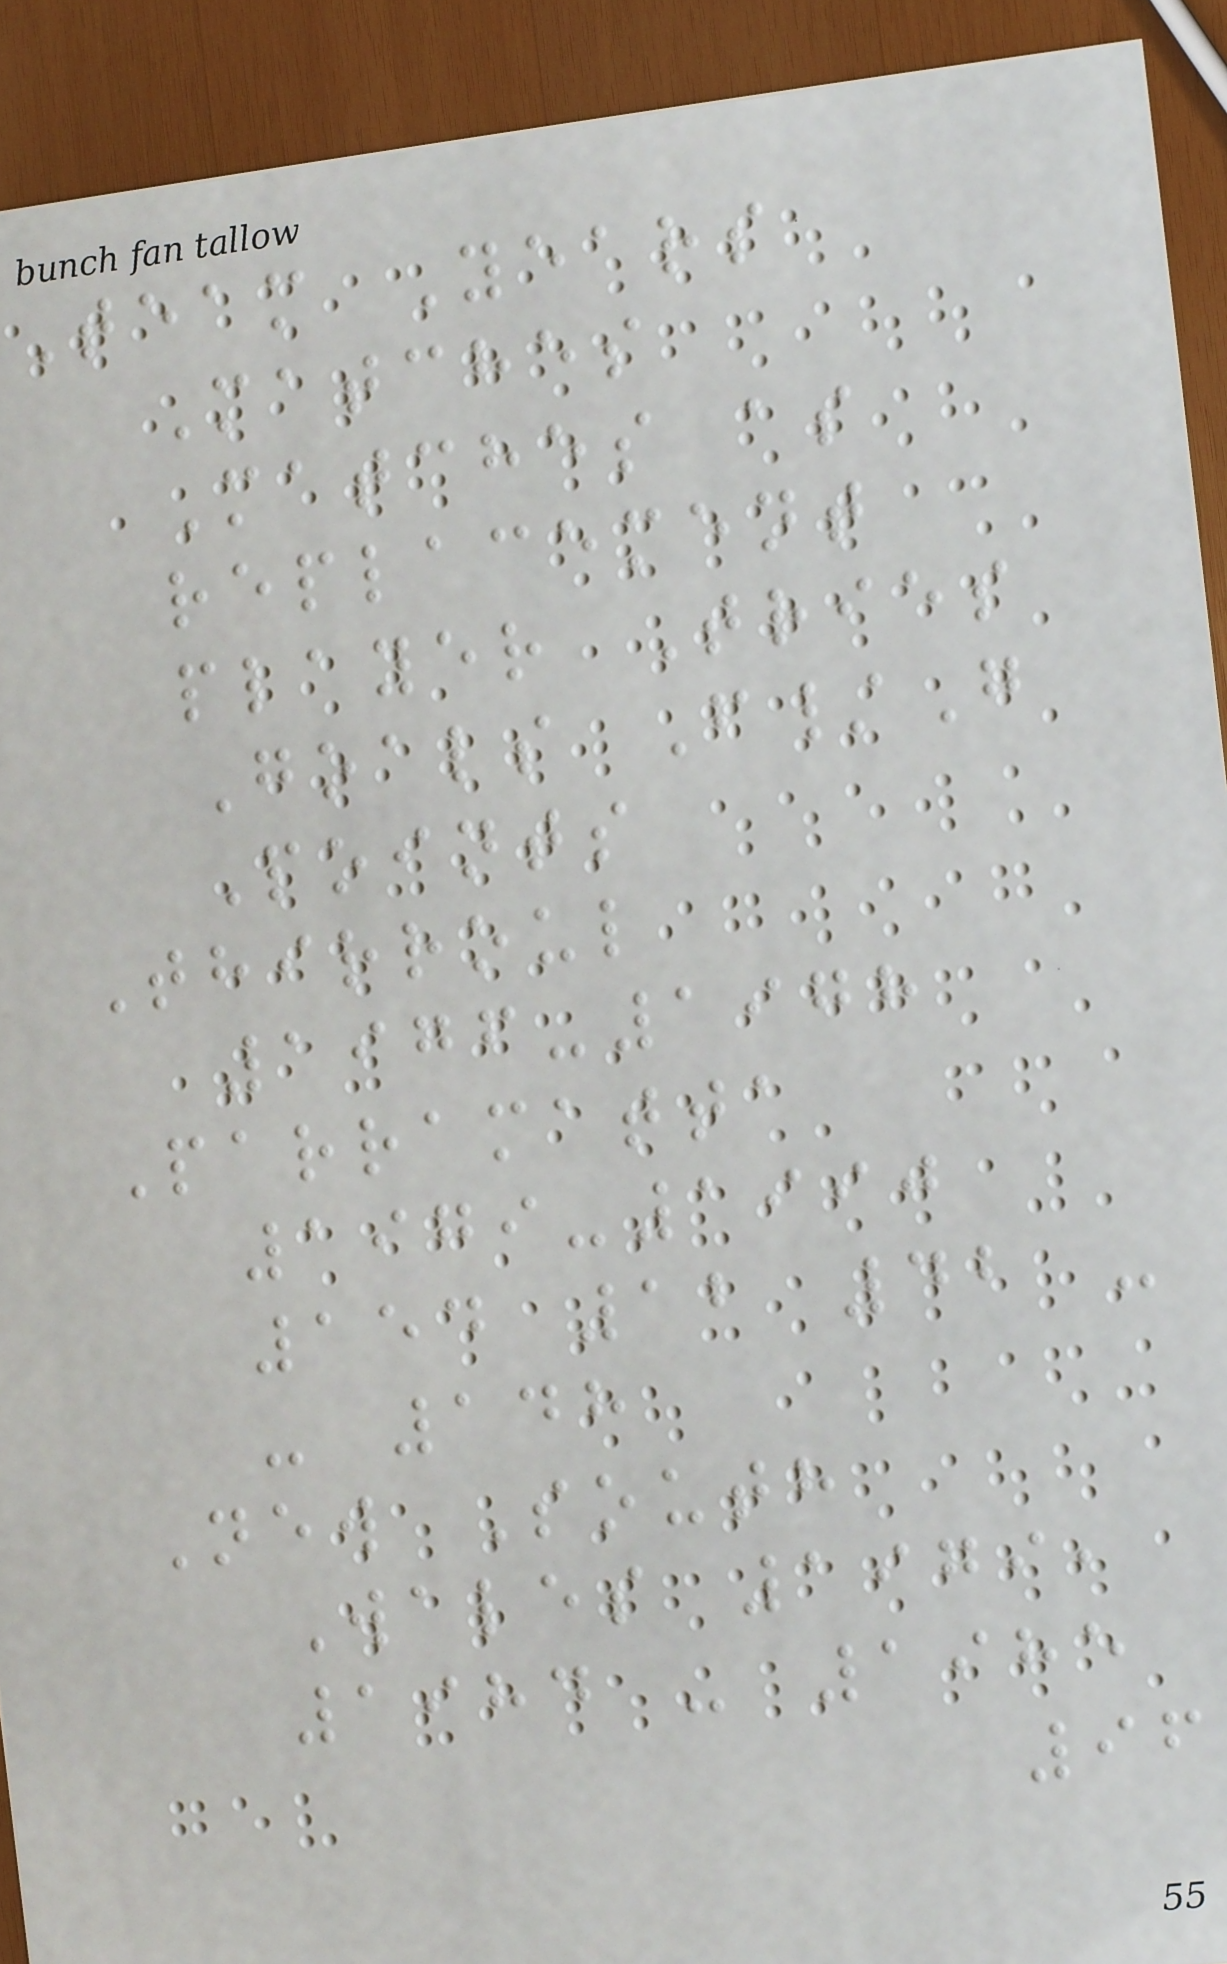Team Years
Matches
Matches as
replacement
player Tries
Goals F/G
Points
Thirroul
1976-1978
Parramatta
1979-1990
154 12 42 -
- 148
New South
Wales 1979,
1984 - 1985
96
